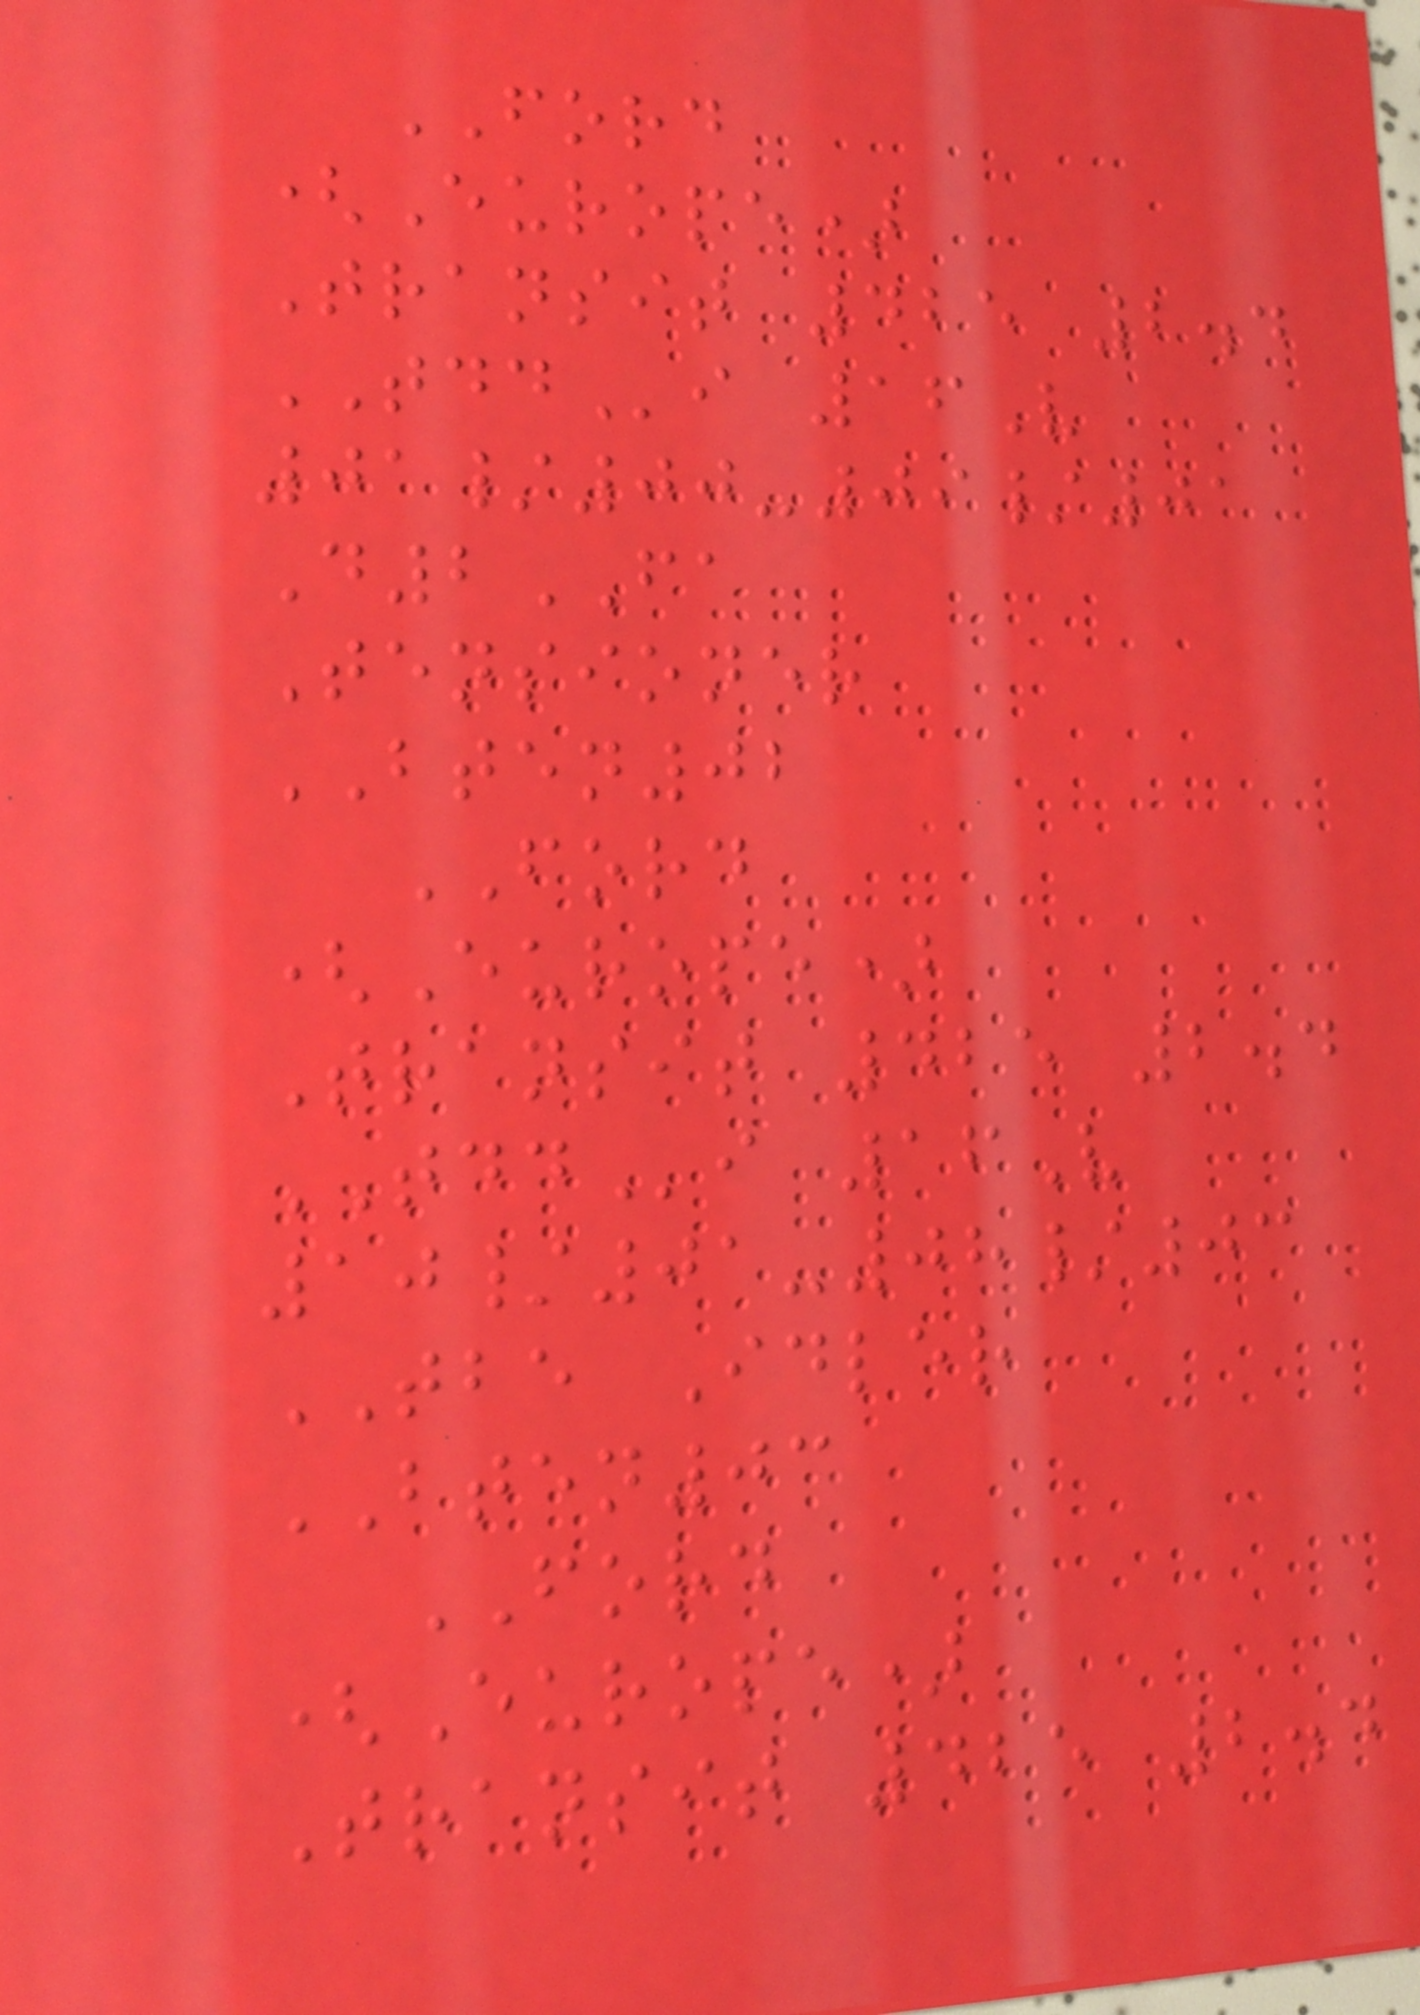FORD
(Europe)
Transit 425 2.4
TDDi 16V
01/00-09/01
D2FA
Tensioner
BTEN02
FORD
(Europe)
Transit 425 2.4
TDDi 16V
10/01-08/03
TBE Idler
BTEN03
FORD
(Europe)
Transit 425 2.4
